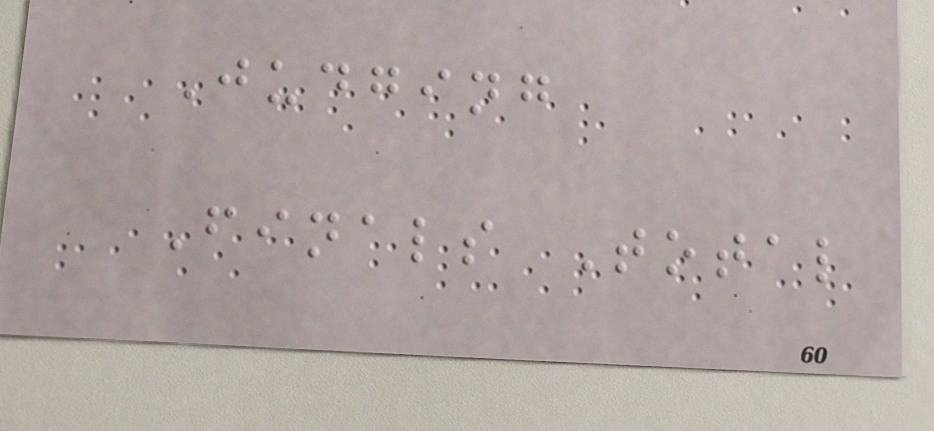Judging
Finals Total
